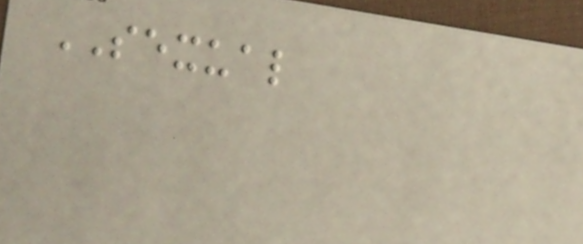SEXUAL
